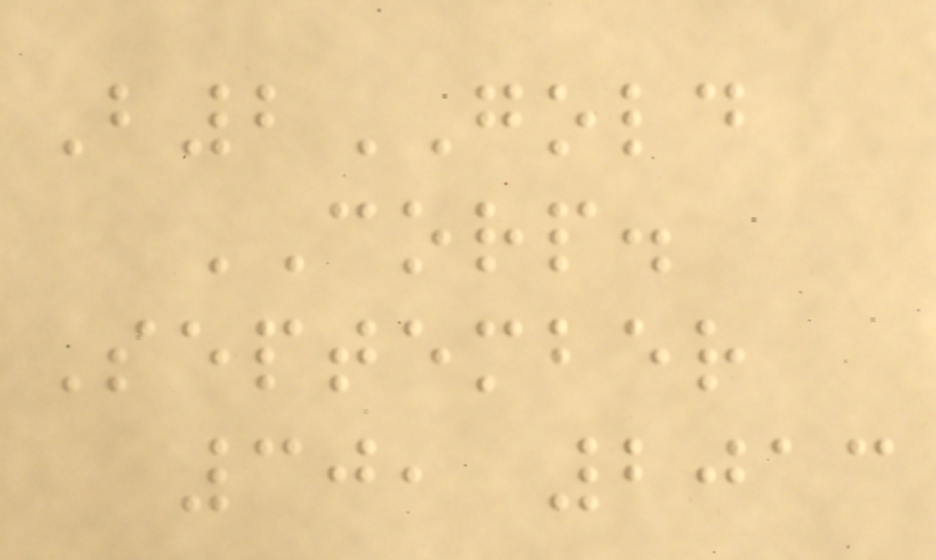B2GOLD
CORP.
September
30, 2013
